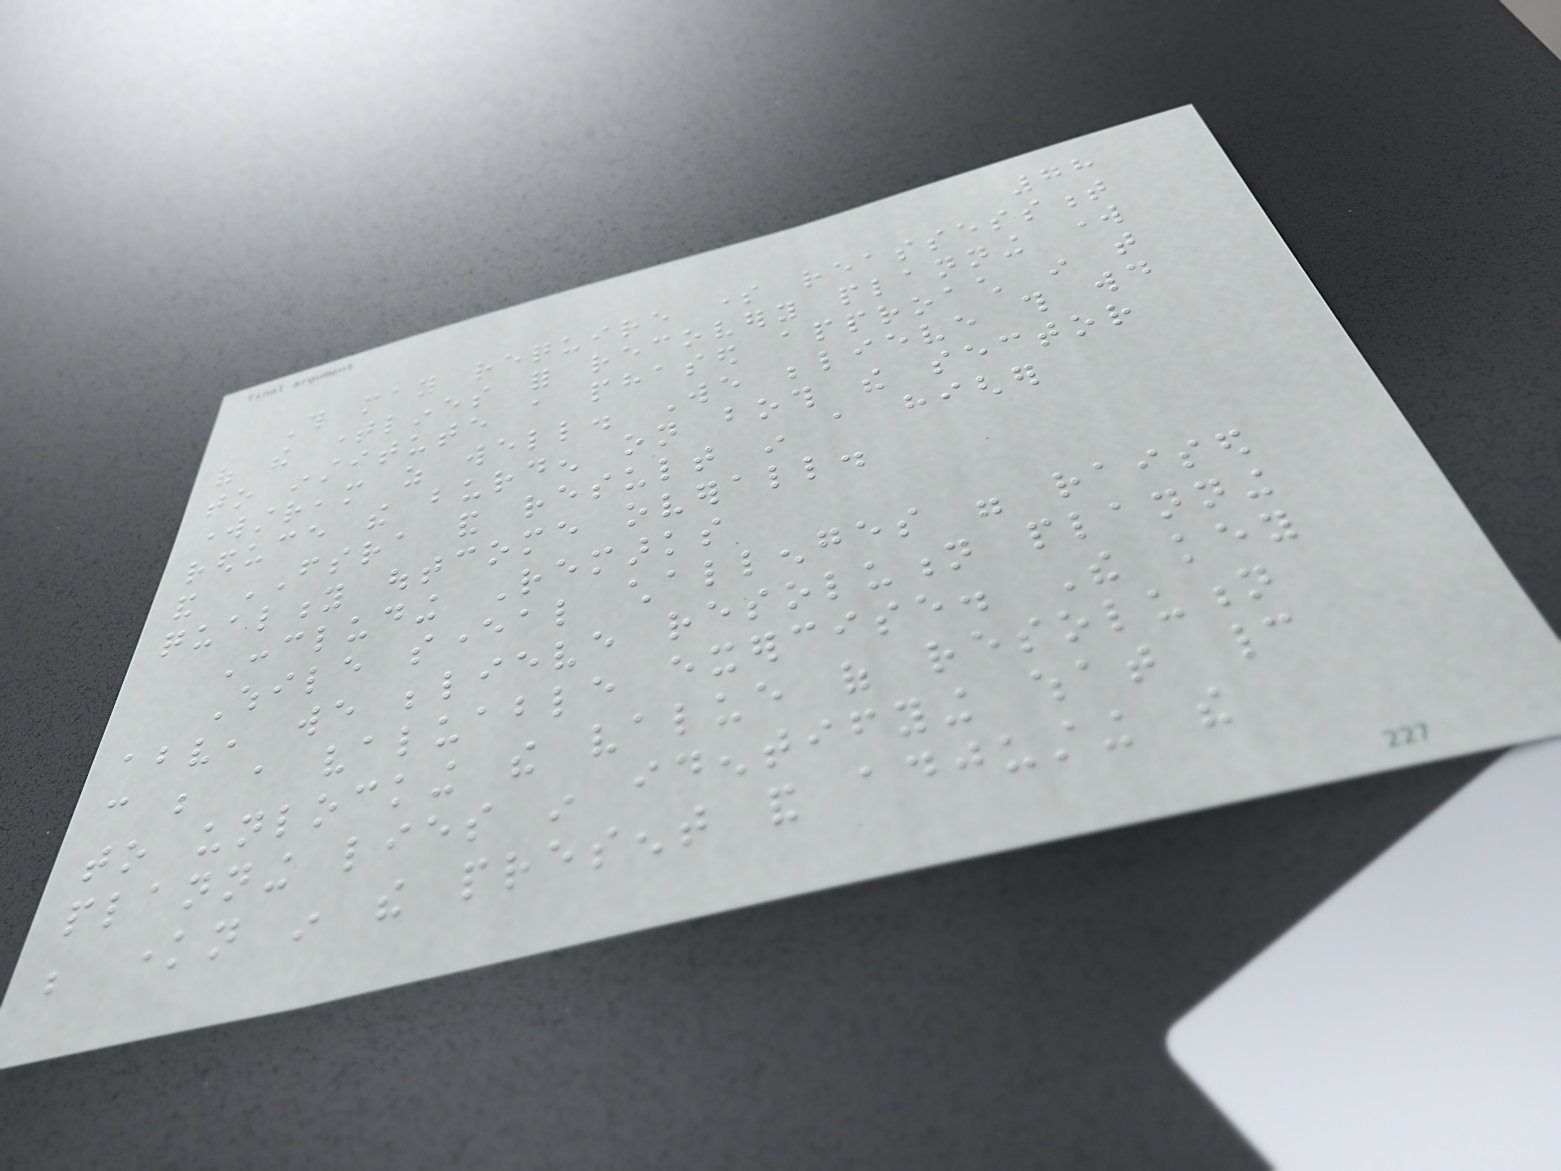78
This may require some reassessment
of the timelines for recovery planning work
to institute a phased approach in that
workstream as well. We believe this would
reduce the burden on both the sector
and FSRA and result in a higher
quality outcome overall.
Concluding Remarks
While several challenges were raised
above, we believe resolution planning
can be a valuable exercise. The key
to unlocking the value of resolution
planning lies in identifying what cannot
be known in the present and adjusting the
